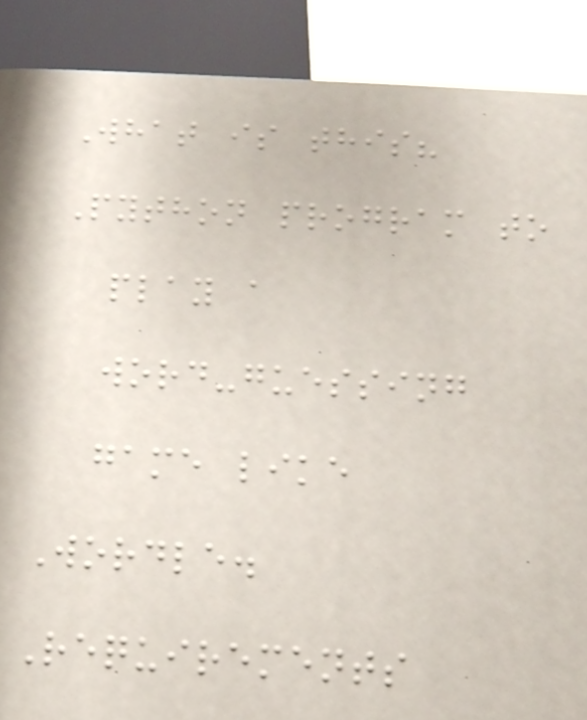What is this?
Python program to
play a
word-guessing
game like
Wordle.
Requirements
